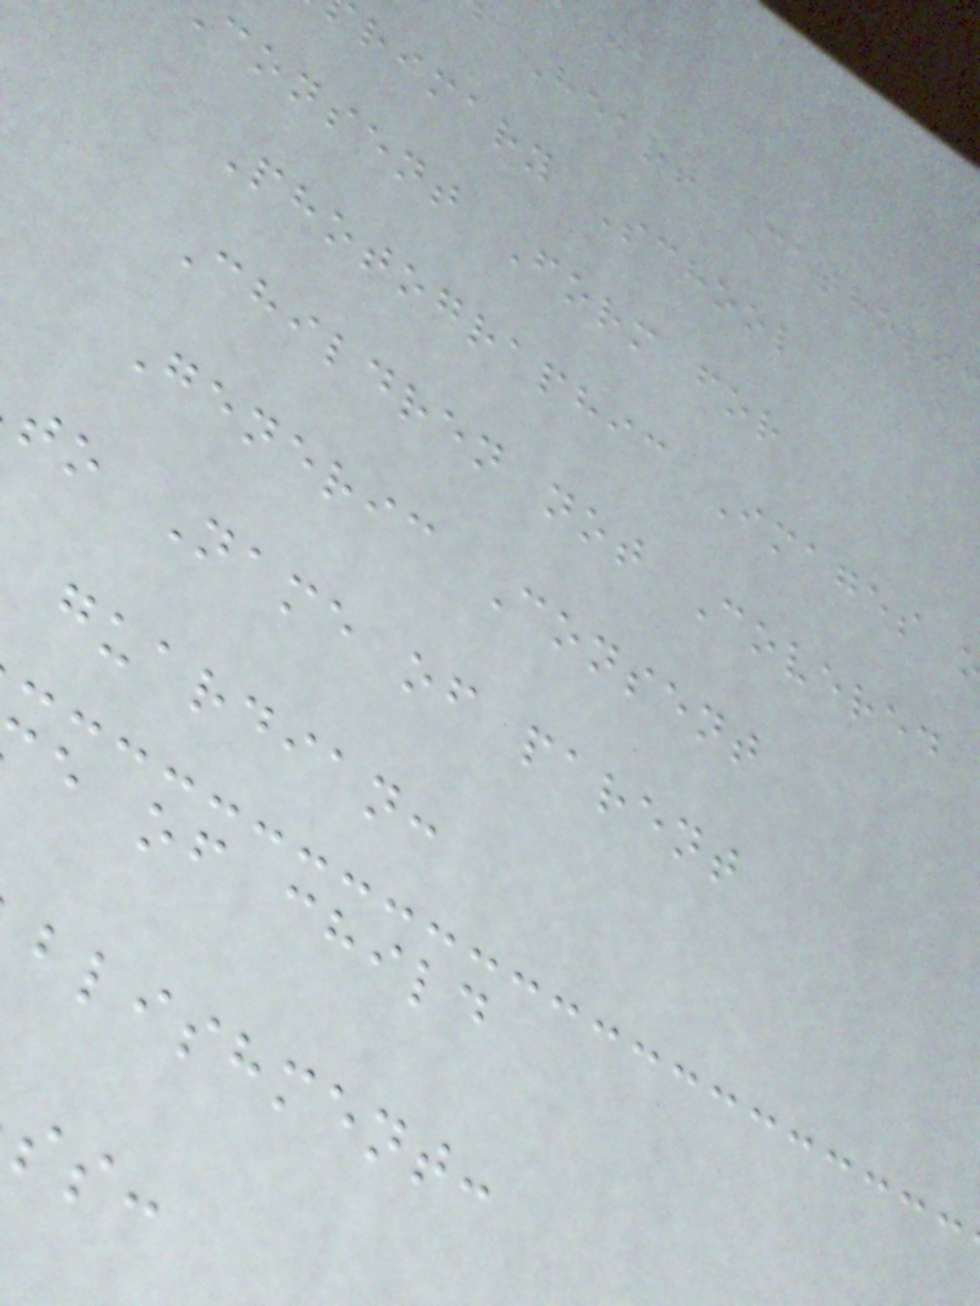Heart Catholi
rimary School
consent Form for
Photographic Images
Children not Covered
Generic Consent
to Name of parent
guardian:
e of child
blishment:
